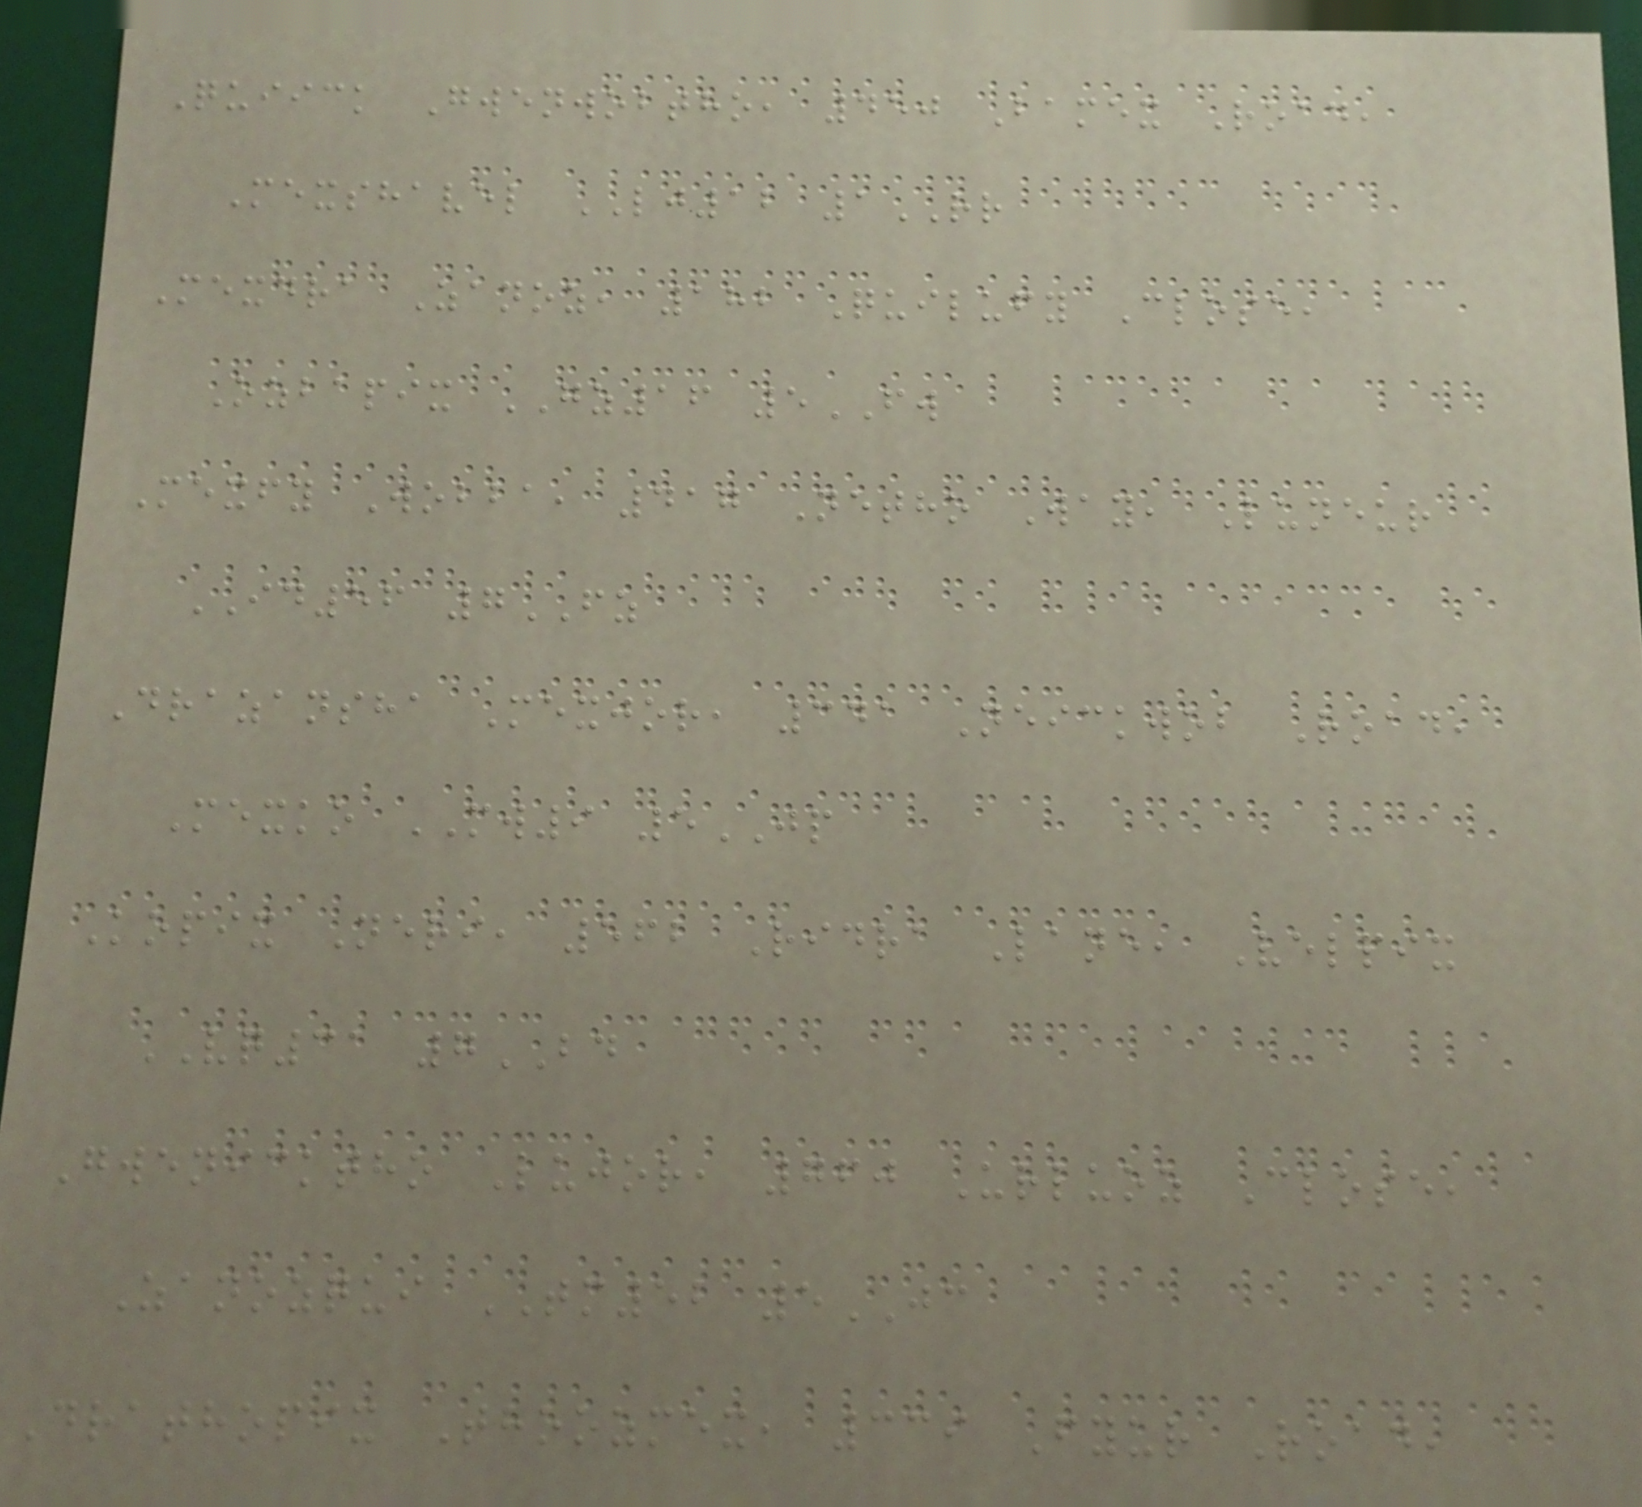Quiick Gwenwobtho, 450 Bamex Road,
Mexshavel LJ12 1RR
Mexdra Zanoz, 182 Quilufy Close,
Ozbapix GZ16 5FW
Mexfy Wobba, 417 Netho Way, Luneur
ID56 7FZ
Drazansha Mexjor, 341 Neickwob Road,
Mexko MW9 5JP
Kopix Neri, 562 Ridra Lane, Velpix
VQ31 7BD
Gwenicktho Lujor, 760 Urluoz Close,
Zanozqui TM52 5JC
Drathopix Thoozmex, 339 Fyur Road,
